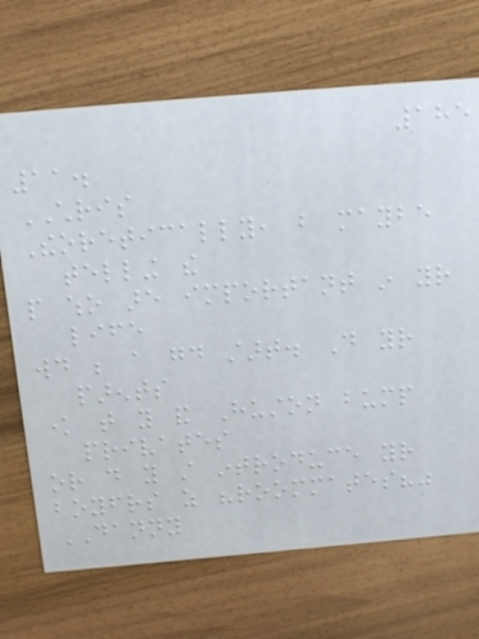185
11.
CHRIS
Theoretically, but maybe
telling the
people who are important in your
life
would be a good start. Do your
parents
know that you and Huston bump
privates
or do you still introduce your
boyfriends as "roommates?"
DANNY
